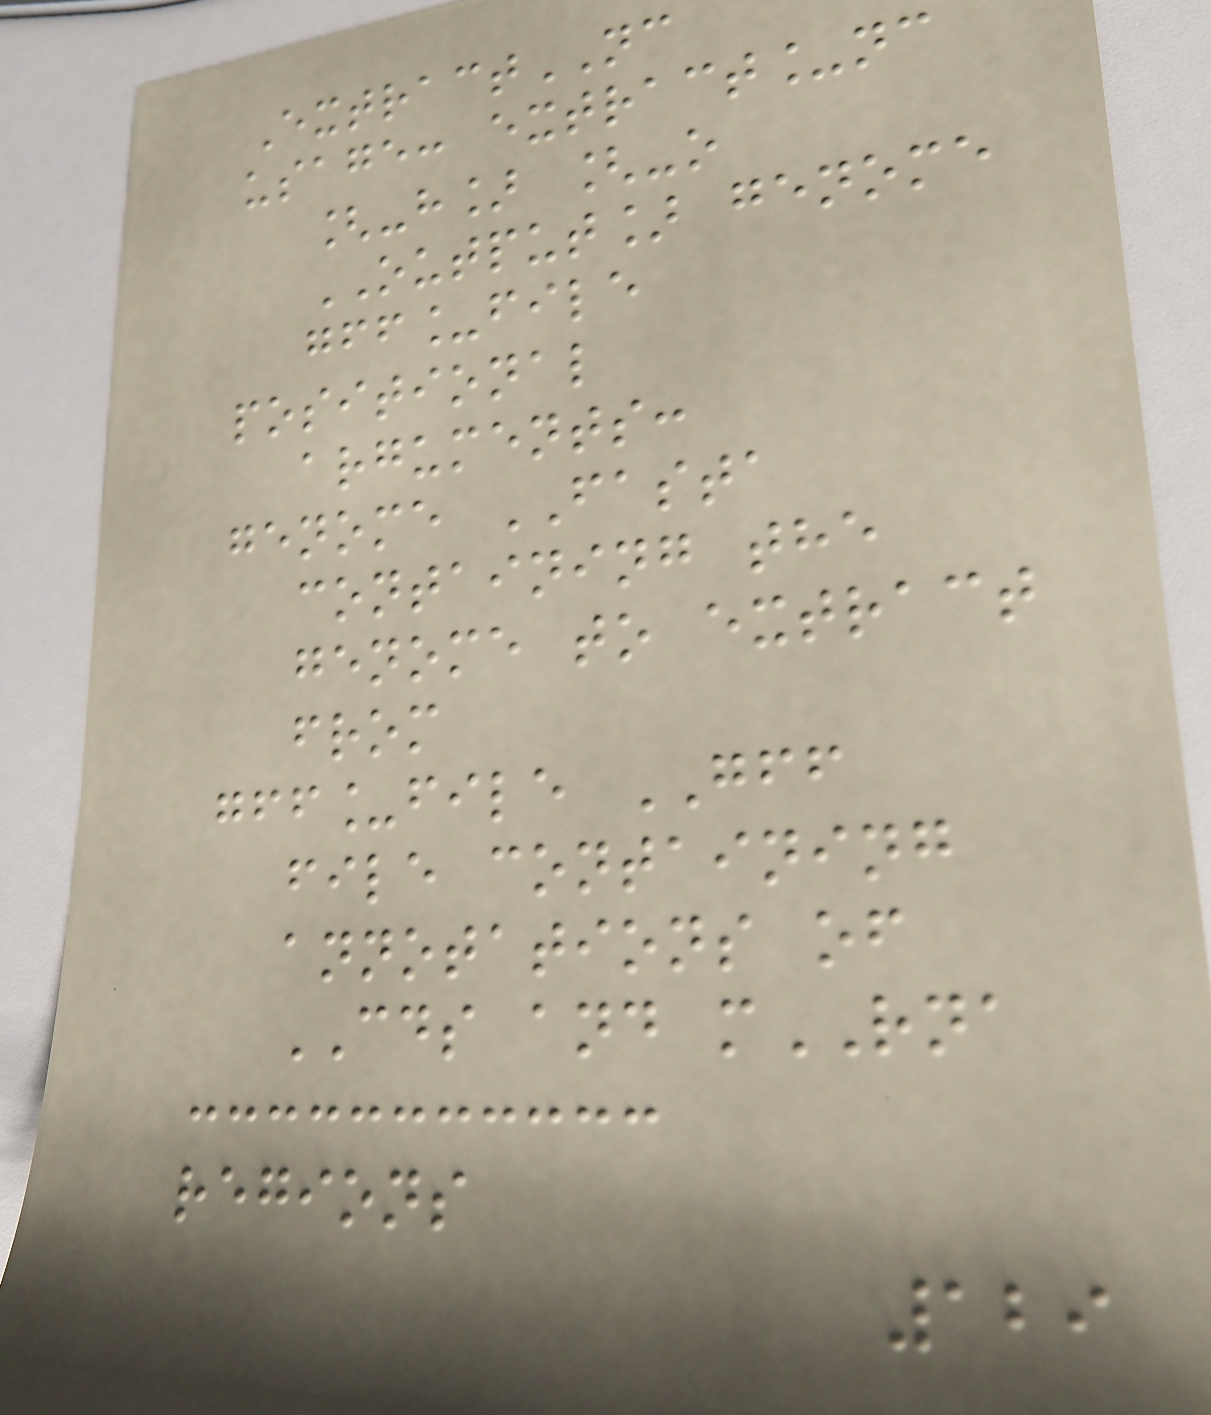ExtractNC
usage: extract_nc
[-h] [-o
OUTPUT] genome
gff_file
positional
arguments:
genome FASTA
containing the
genome to extract
from
gff_file GFF
file containing
annotations of
CDS and mRNA
regions
129
